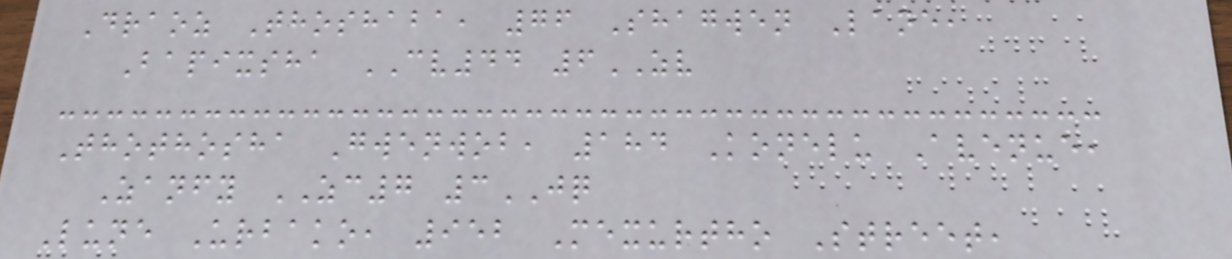Draoz Thoshaba, 76 Shagwen Lane,
Bapixsha CV44 6ZV
Thothosha Gwenwob, 184 Konelu Avenue,
Zanfy ZC7 3JQ
Lune Urbako, 952 Mexurtho Street,
